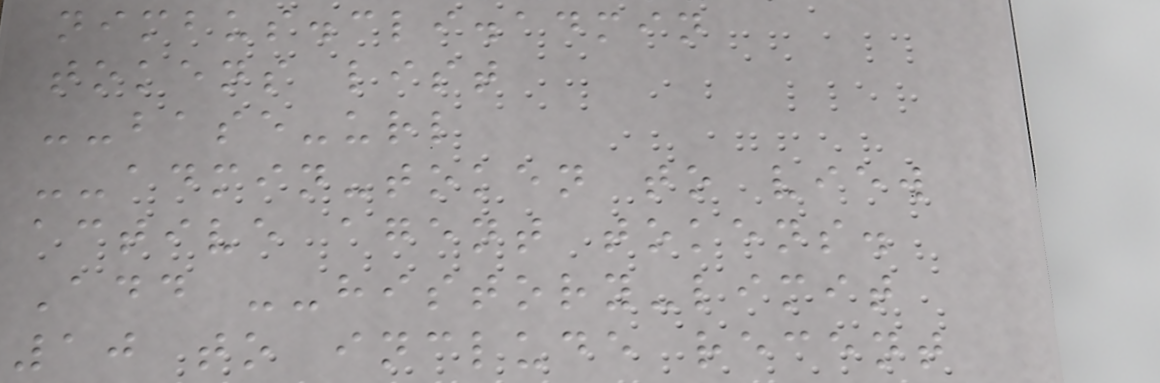nimbus.cli.admin
tokens list
--base-url
--admin-token to view
active agent tokens.
Add --history-limit
10 to include recent
